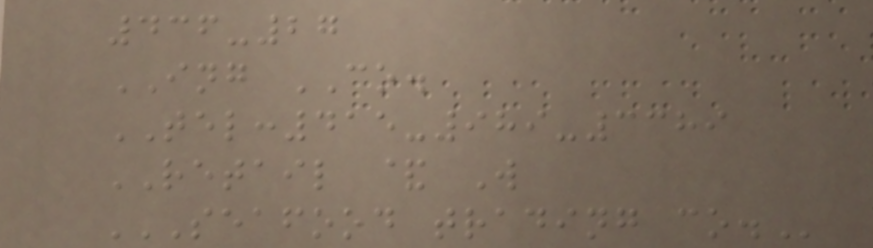436-27
ING CO.
TEL:415-989-3389
RETAIL & W
SEAFOOD TRADING CO.
